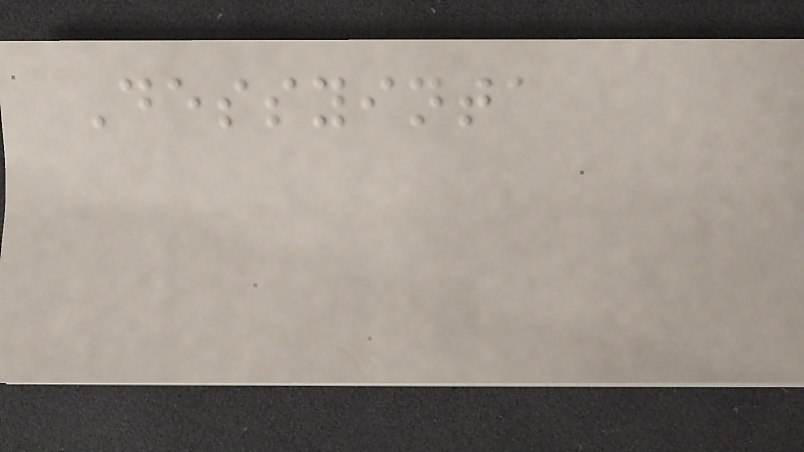Dessyinta
